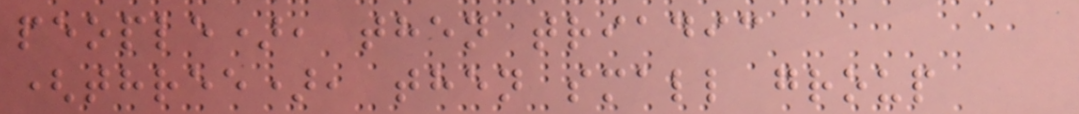people), then triadic
(three), then small group
